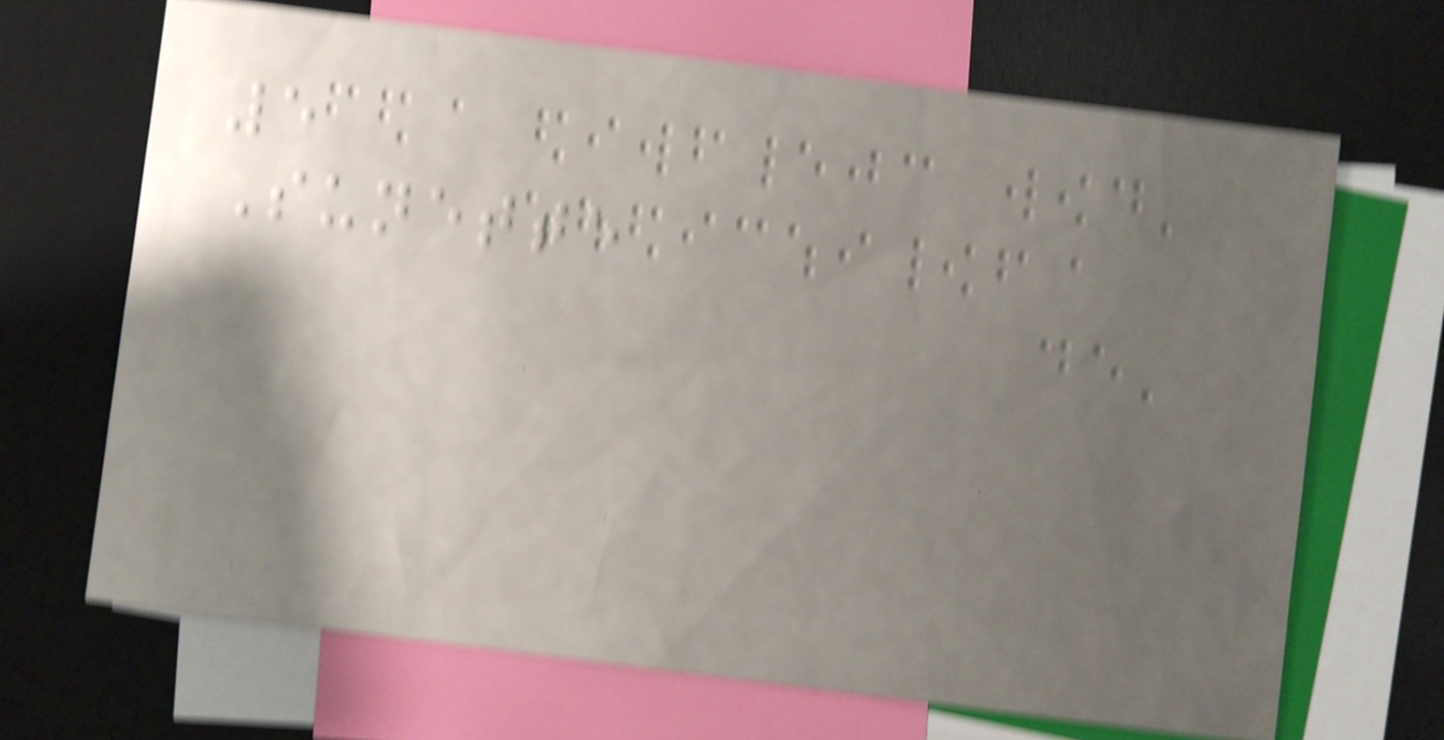5
Sunette
